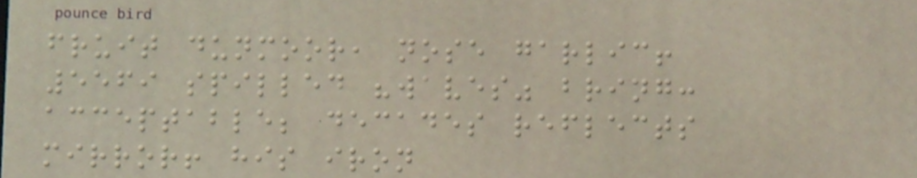fruit dunmoor, nose garlic!
5569 spilled "waves" bring:
acceptable; decades reflects
mirror! his iron
